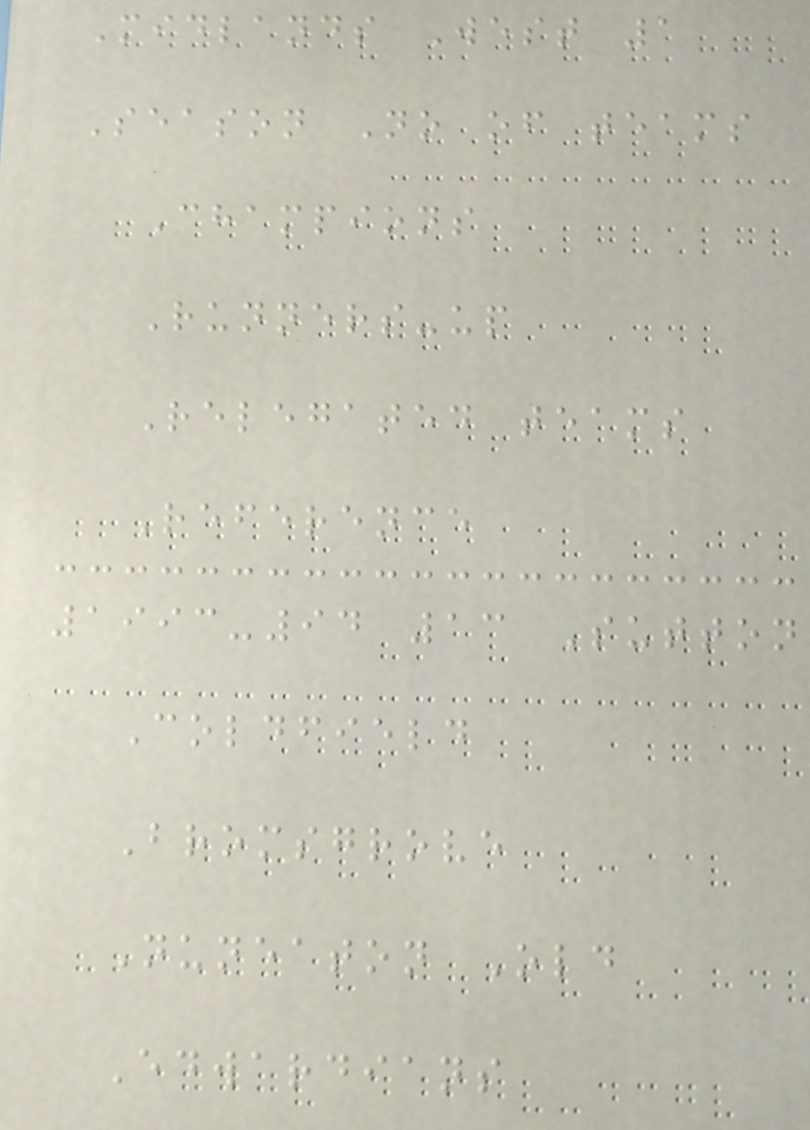Midlands West 1
Season No of teams
Champions
Runners-up
Relegated teams
Reference
1993-94 13 Sutton
Coldfield
Bromsgrove
Nuneaton Old
Edwardians
